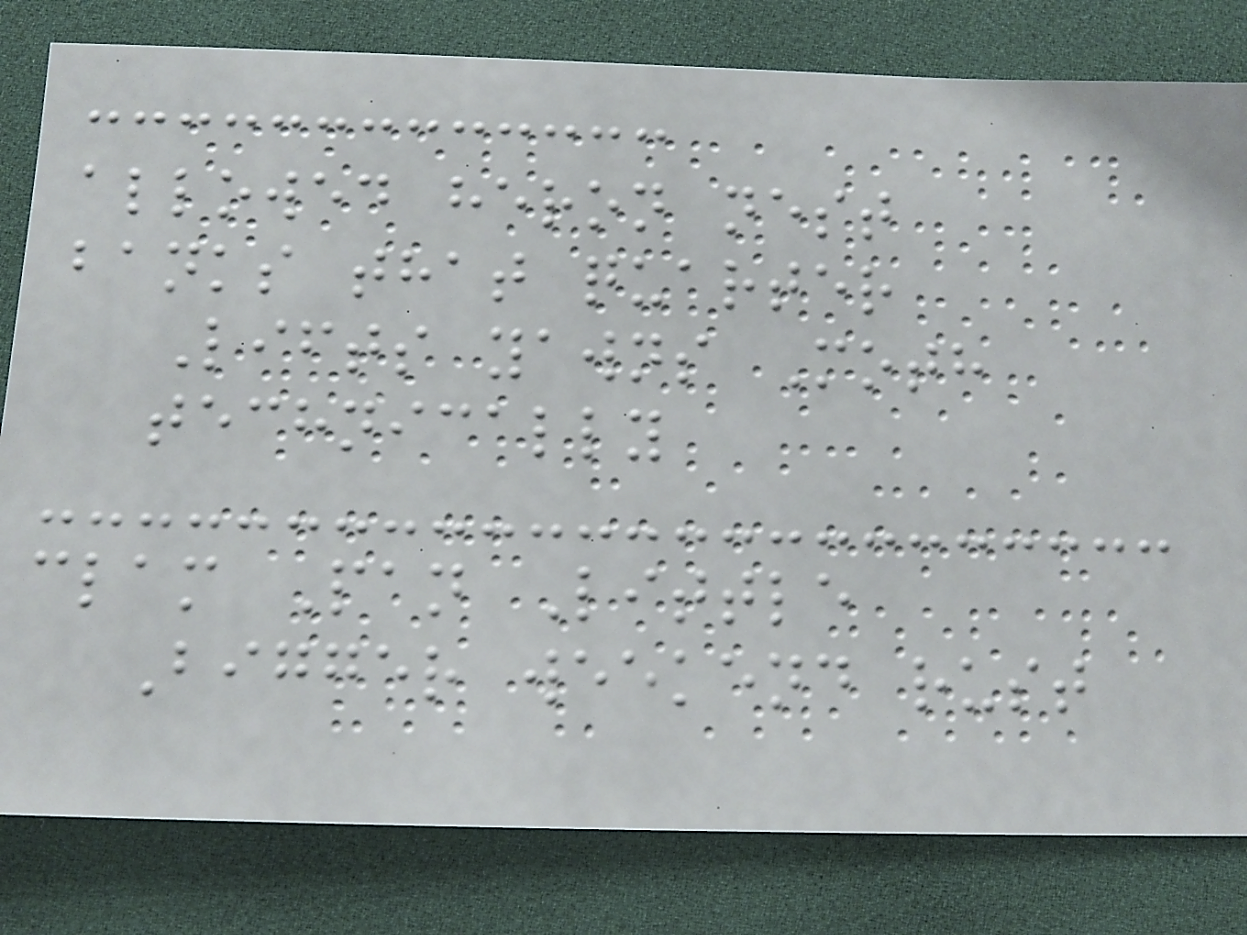allowed heron nest
banks that quarter
Lifts yawns Moth
technically
clam Pan Little
Bigger weekend rust
